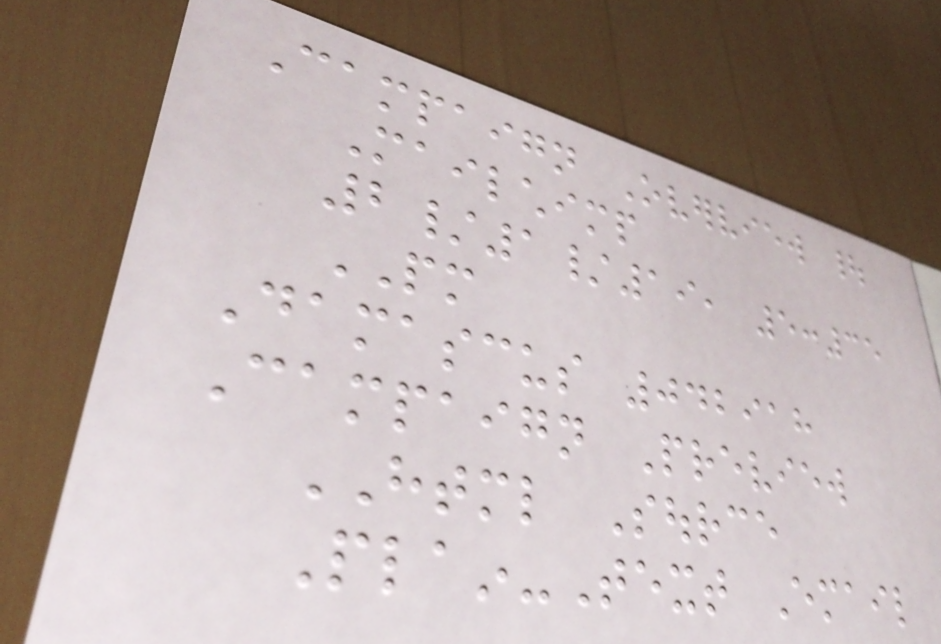Campaign Overview |
Mailchimp
2/1/19, 5:35
PM
Damascus 042918
Campaign Preview
HTML Source
Plain-Text Email
